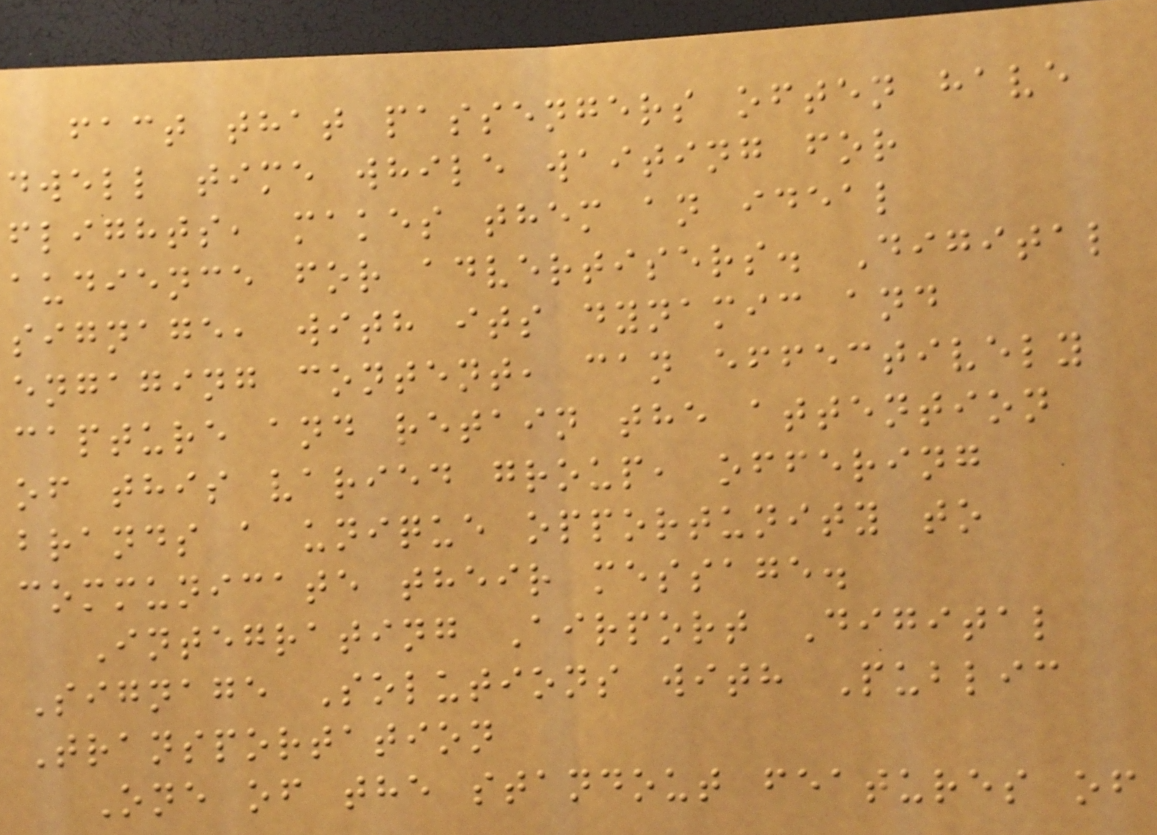fact that passengers often have
dwell time while waiting for
flights, makes them an ideal
audience for advertisers. Digital
signage, with its dynamic and
engaging content, can effectively
capture and retain the attention
of this varied group, offering
brands a unique opportunity to
communicate their message.
Integrating Airport Digital
Signage Solutions with Public
Transportation
One of the standout features of
